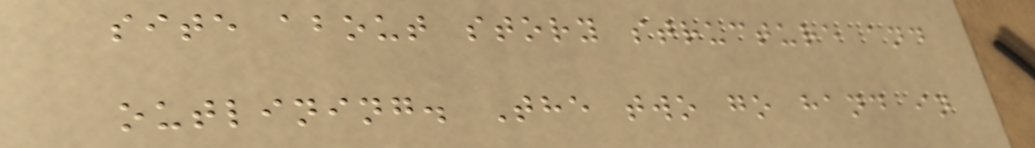site about story structure and
outlining. The two go hand in
